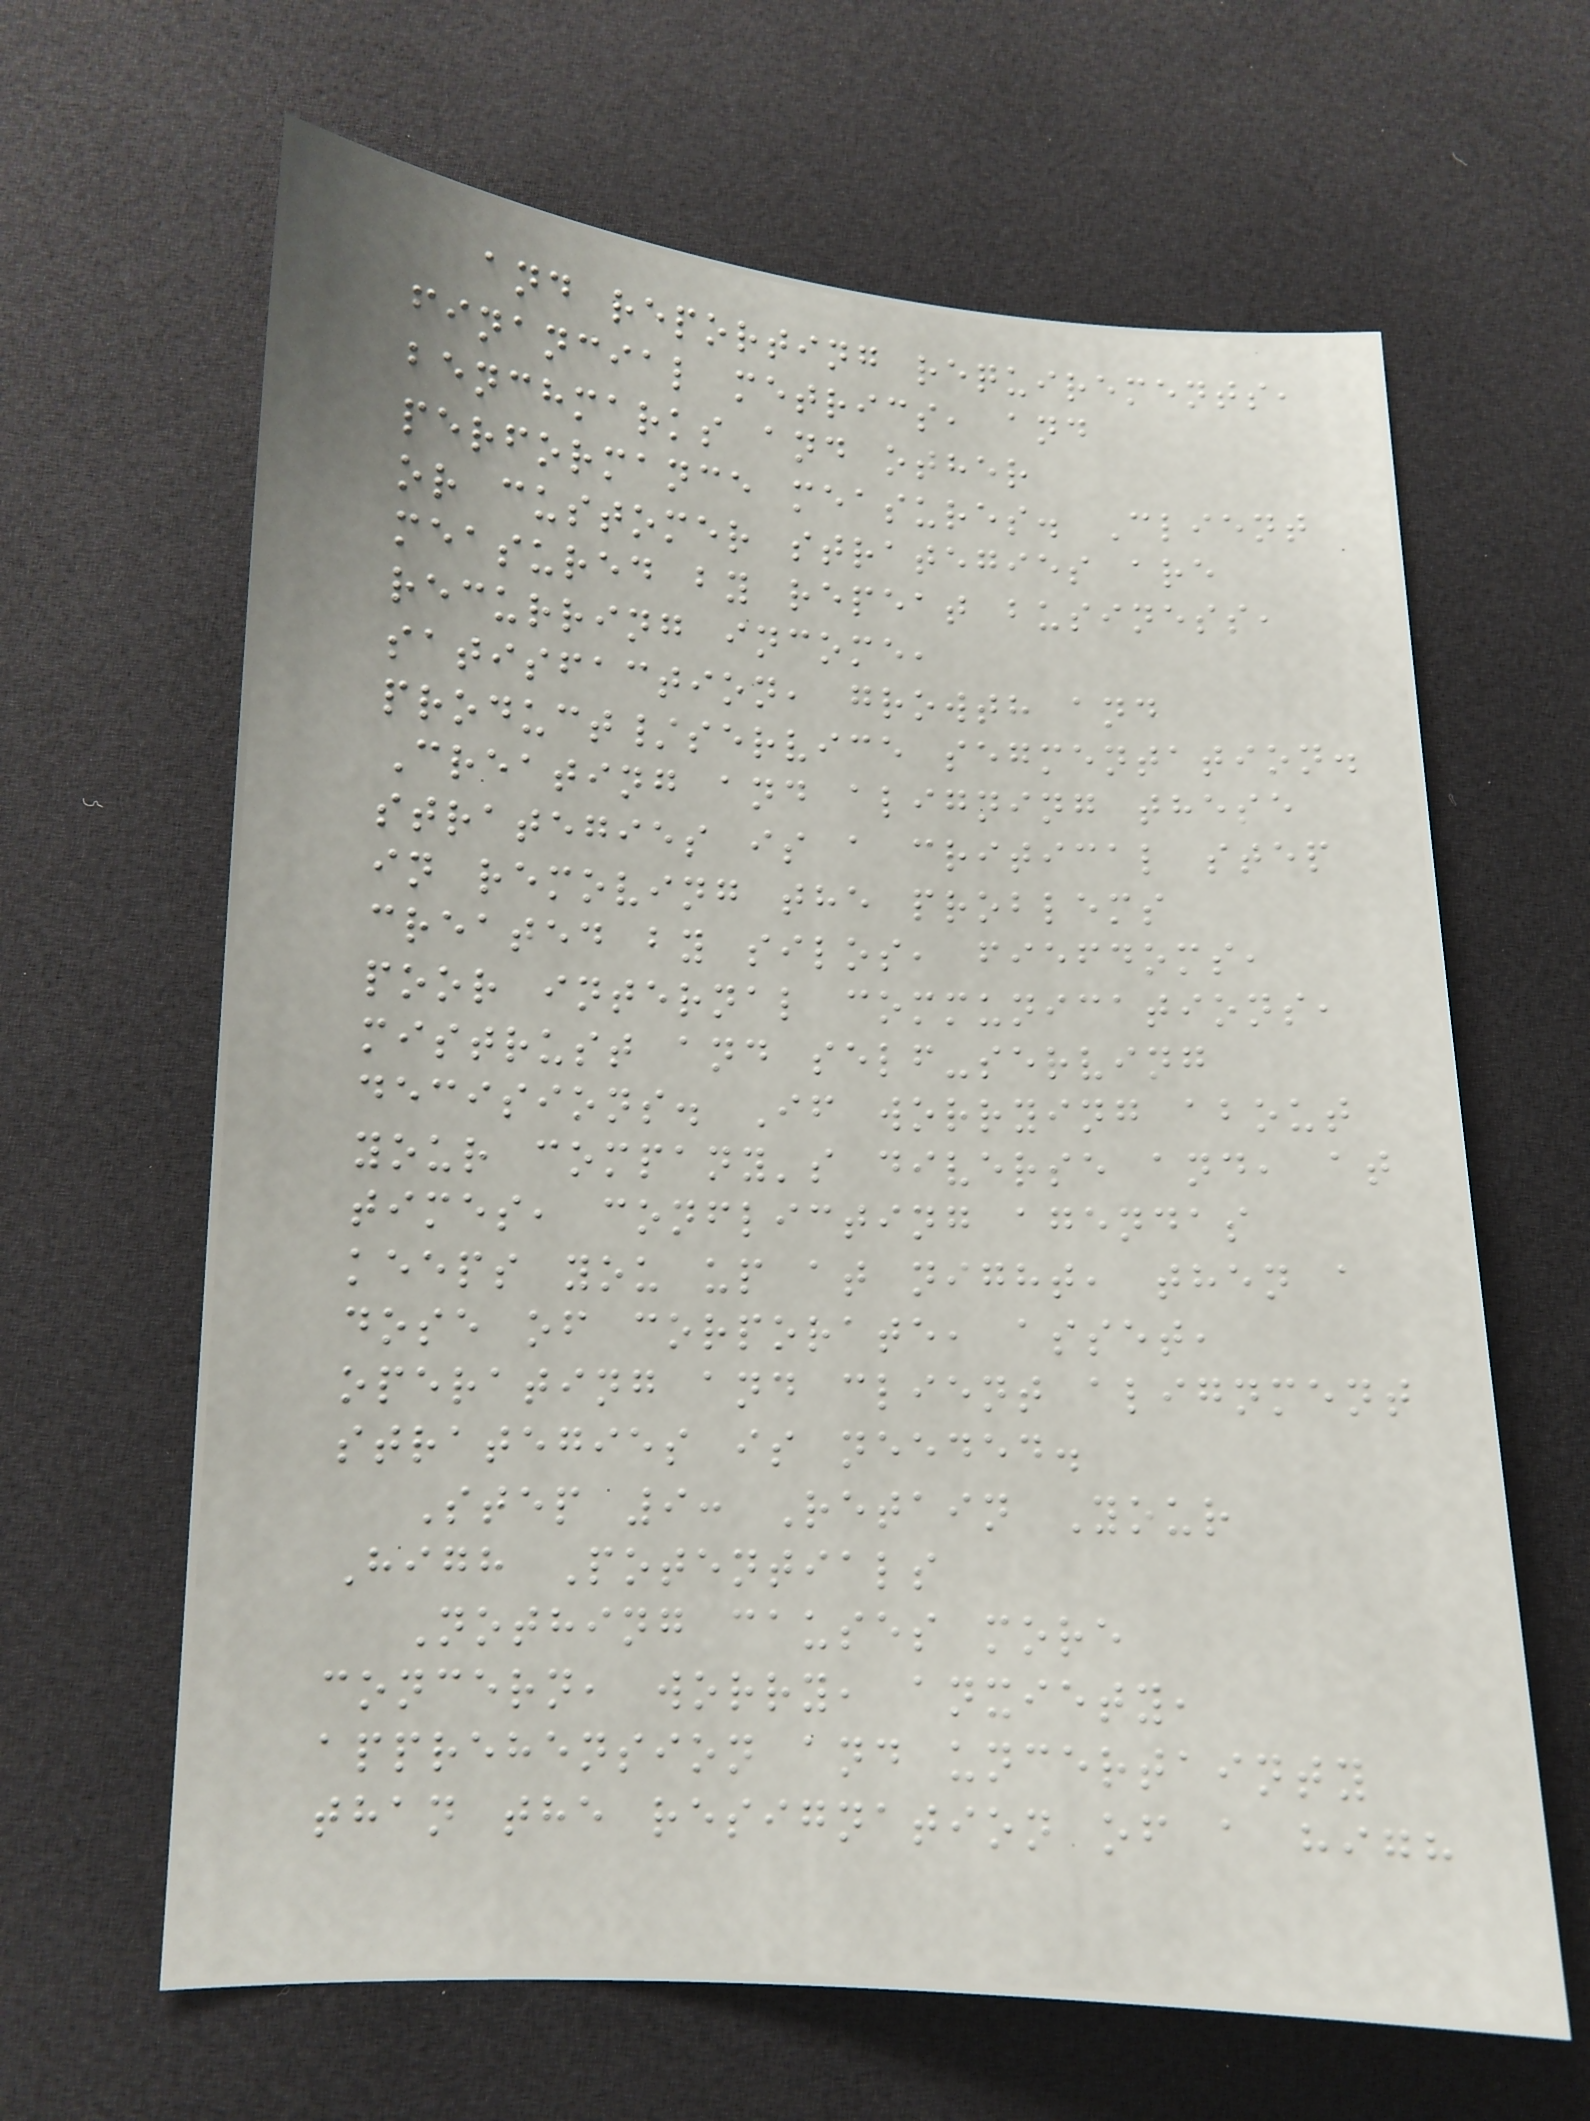and reporting requirements,
financial metrics, and
benchmarks and other
performance measures. Client
or customer strategies are
measured by repeat business,
recurring income,
satisfaction, growth and
product/service segmentation.
Creating and aligning these
strategies is a critical step
in removing the problems
created by silos, fiefdoms,
poor internal communications,
mistrust and self-serving
decisions. If worrying about
your company's diverse and, at
times, conflicting agendas
keeps you up at night, then a
dose of corporate, asset,
operating and client alignment
strategies is needed.
Step 9: Retain Your
High Potentials
Nothing causes more
concern, worry, anxiety,
apprehension and uncertainty
than the resignation of a high
